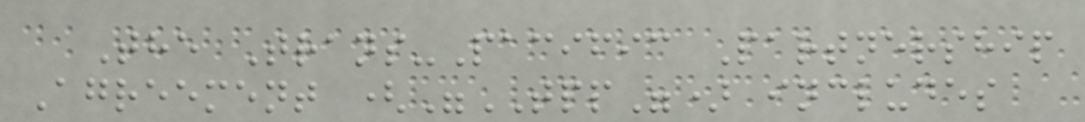The Trans-Pacific Partnership
Agreement ("TPP") includes
